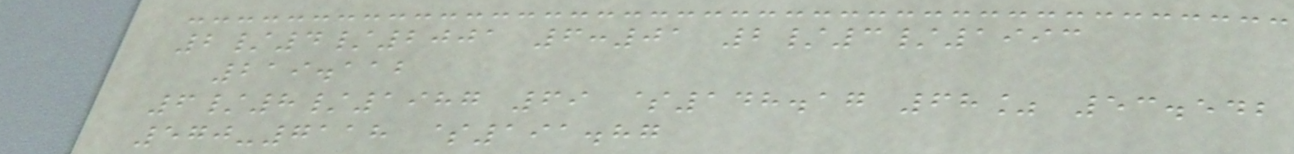2/4/2001 6:01 2/3/1993
219.112
6/8/1987 69 $148.17 68% 53.542
570-7118 $191.87
